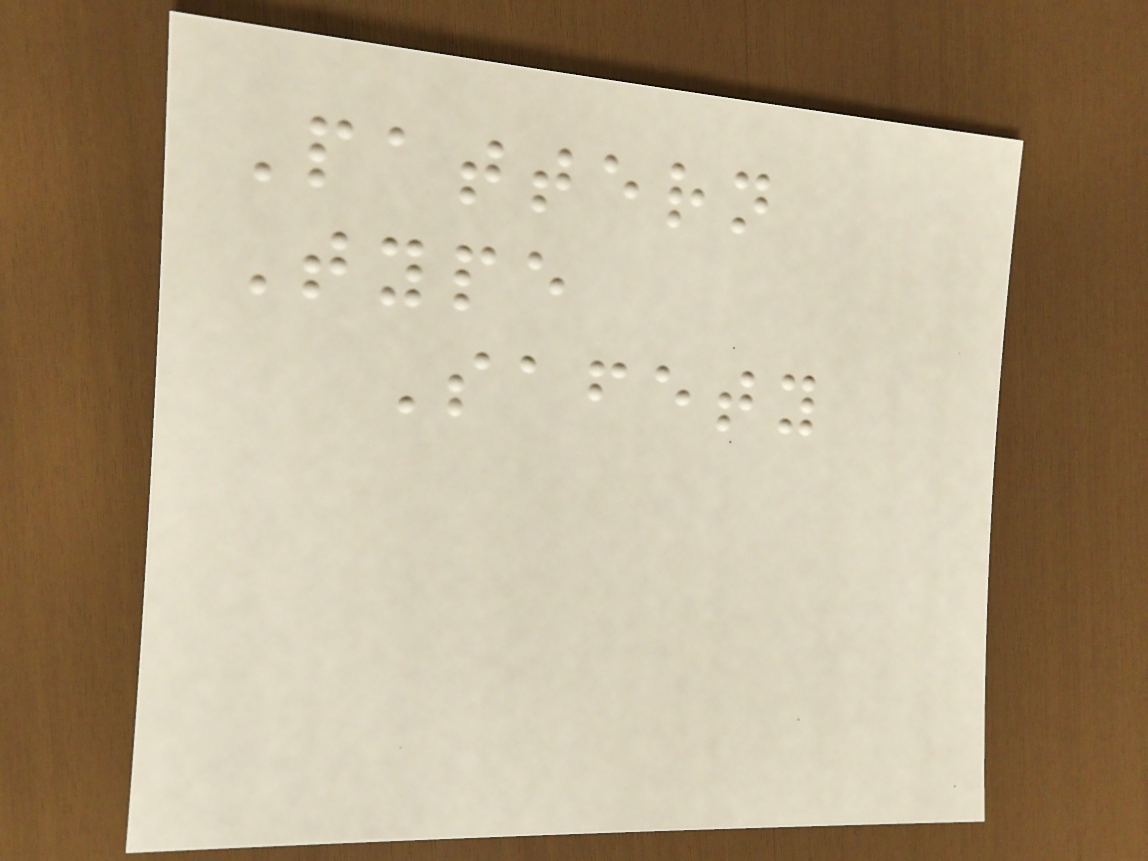Pattern
Type
Safety
